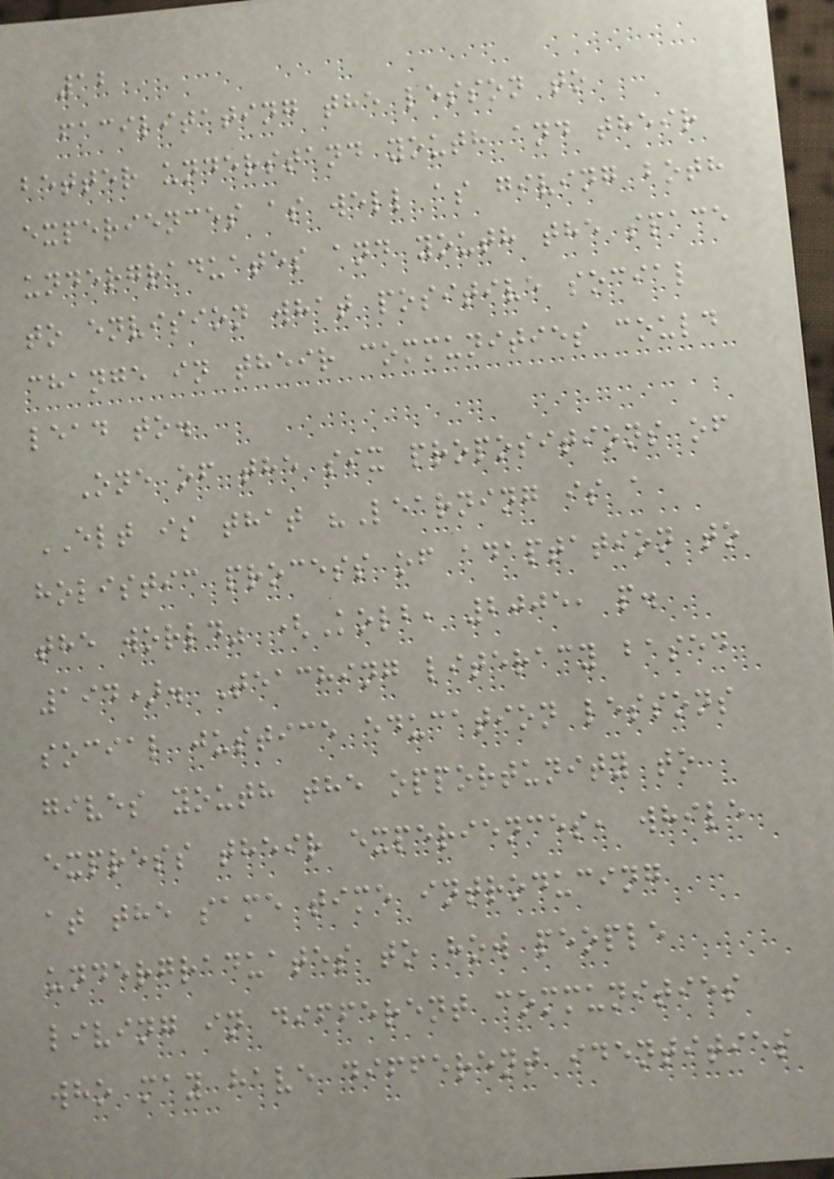12
facilitating the lesson to
better understand youth and their
experiences as well as giving both
undergraduates and youth the space
to envision what positive social
change in their communities could
lead to.
One of the six propositions of
ELT is that "Learning is a
holistic process of adaptation to
the world" (Kolb, 2005, p.
194). Teaching literacy based
social justice education lessons
gives youth the opportunity to
express their experiences, while
at the same time introducing
undergraduates to how people
living in different communities
who may have different identities
